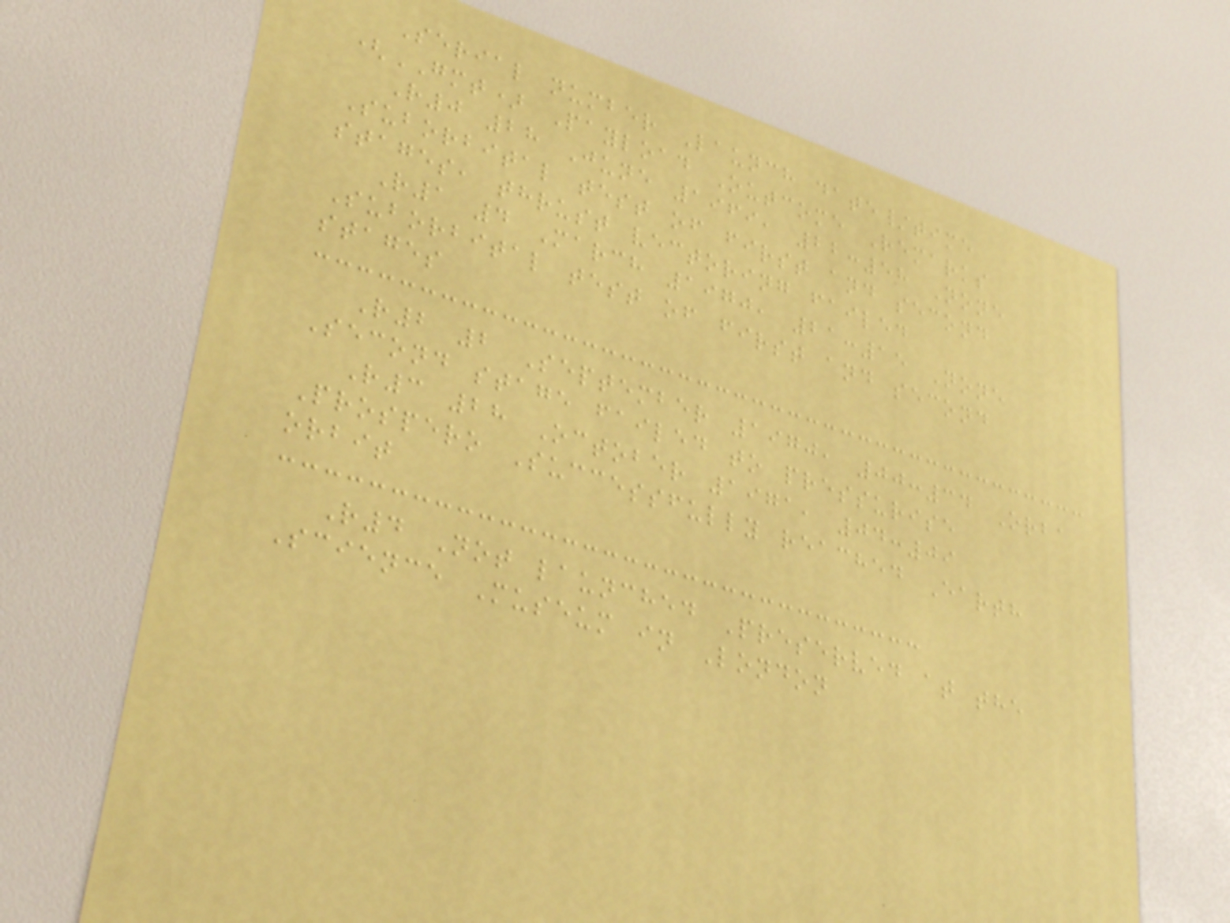Serial number Launch date/time
(GMT) Payload Outcome Remarks
R0 28 June 1969, 22:58 None
Suborbital test of first and second
stages, thrust vectoring failed
R1 4 March 1970, 21:15 None
Suborbital test of first and second
stages
R2 2 September 1970, 00:34 Orba
Second stage failed to pressurise
R3 28 October 1971, 04:09
Prospero Successfully reached Earth
orbit
R4 Not launched Preserved at the
Science Museum in London
